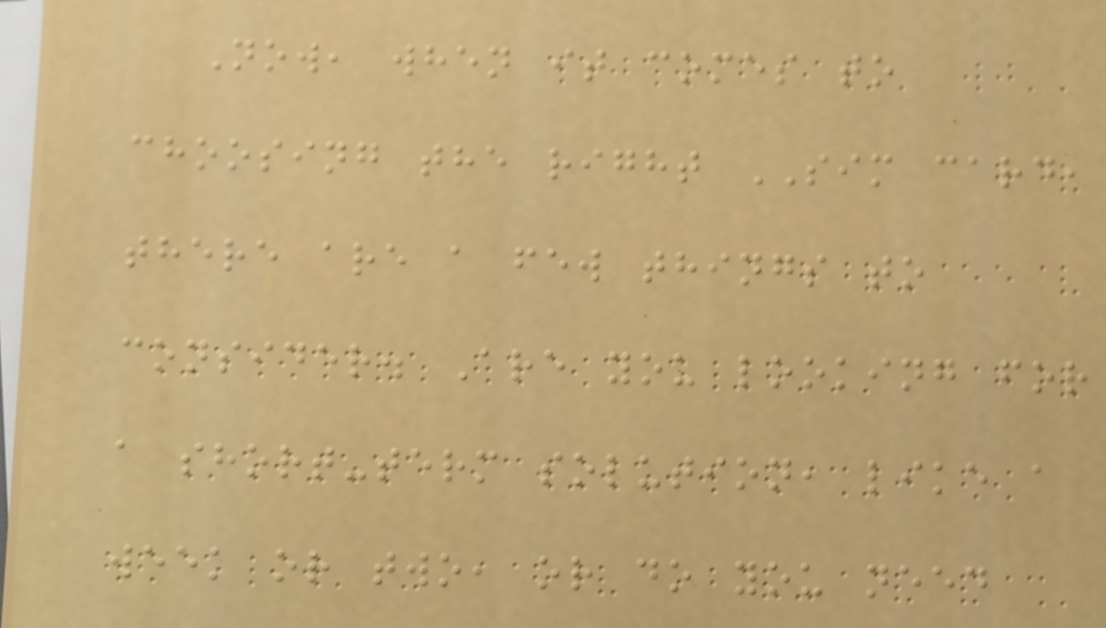Now, when it comes to
choosing the right SIM card,
there are a few things to
consider. Are you looking for
a short-term solution, like a
week or two, or do you need
